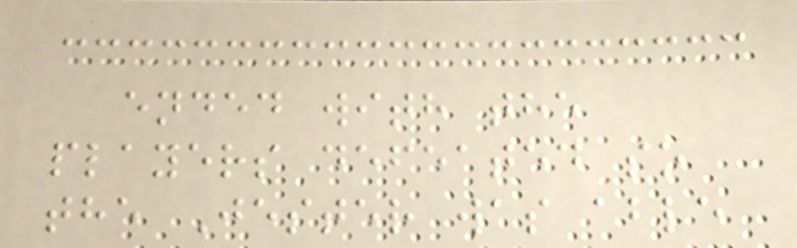ended with the
players defeated so
the Jester was able
